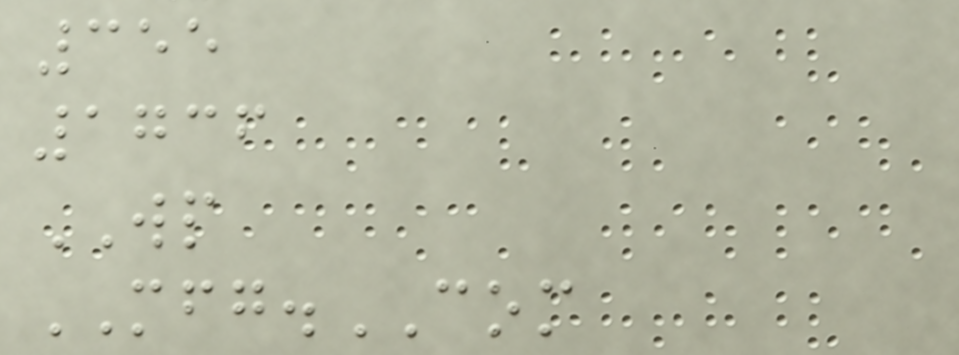355
1736
WP
MFG.COM
